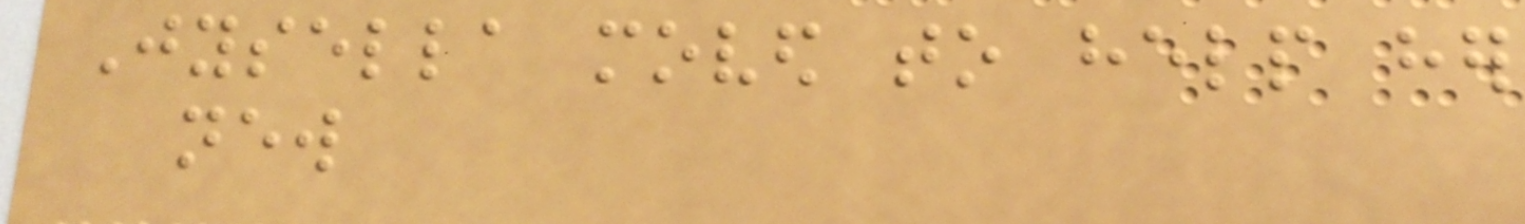Jysella moved to help her
new
